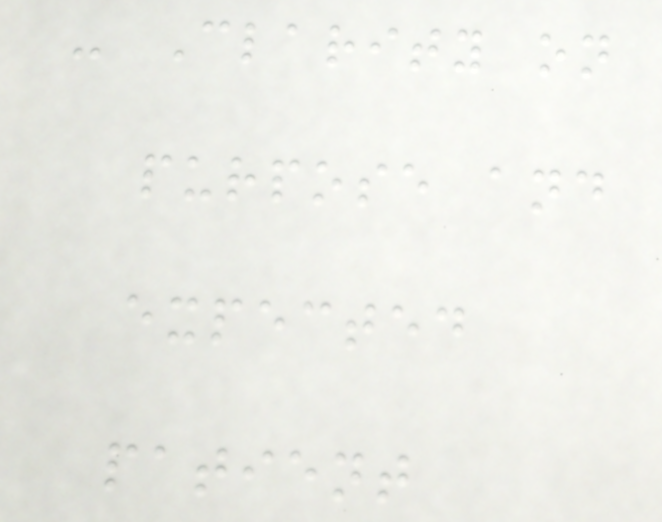- Clarity on
purpose and
expected
patient
